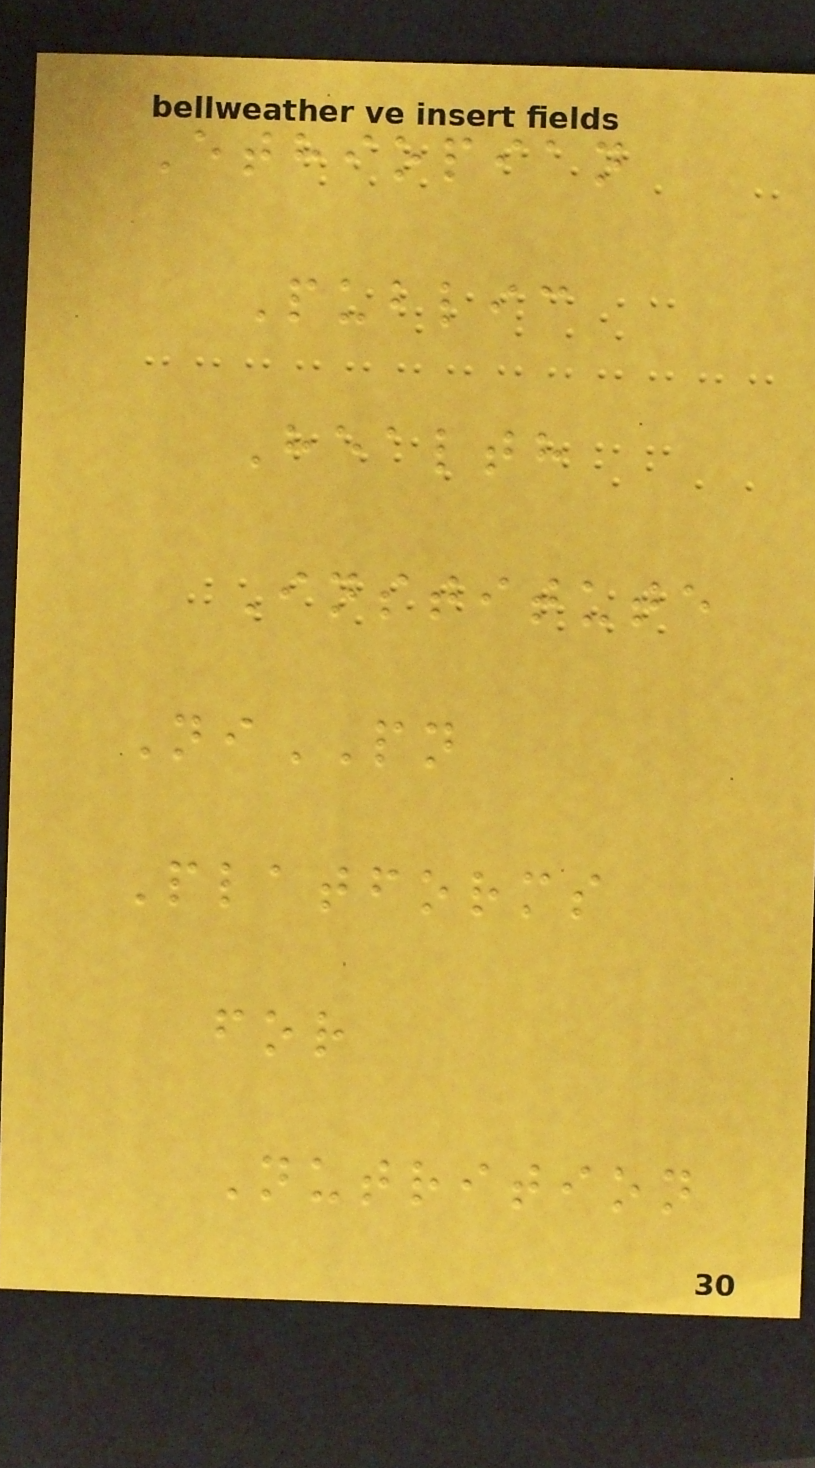Ethiopian
Public
Health
Institute
NiPN
Platforms
for
Nutrition
